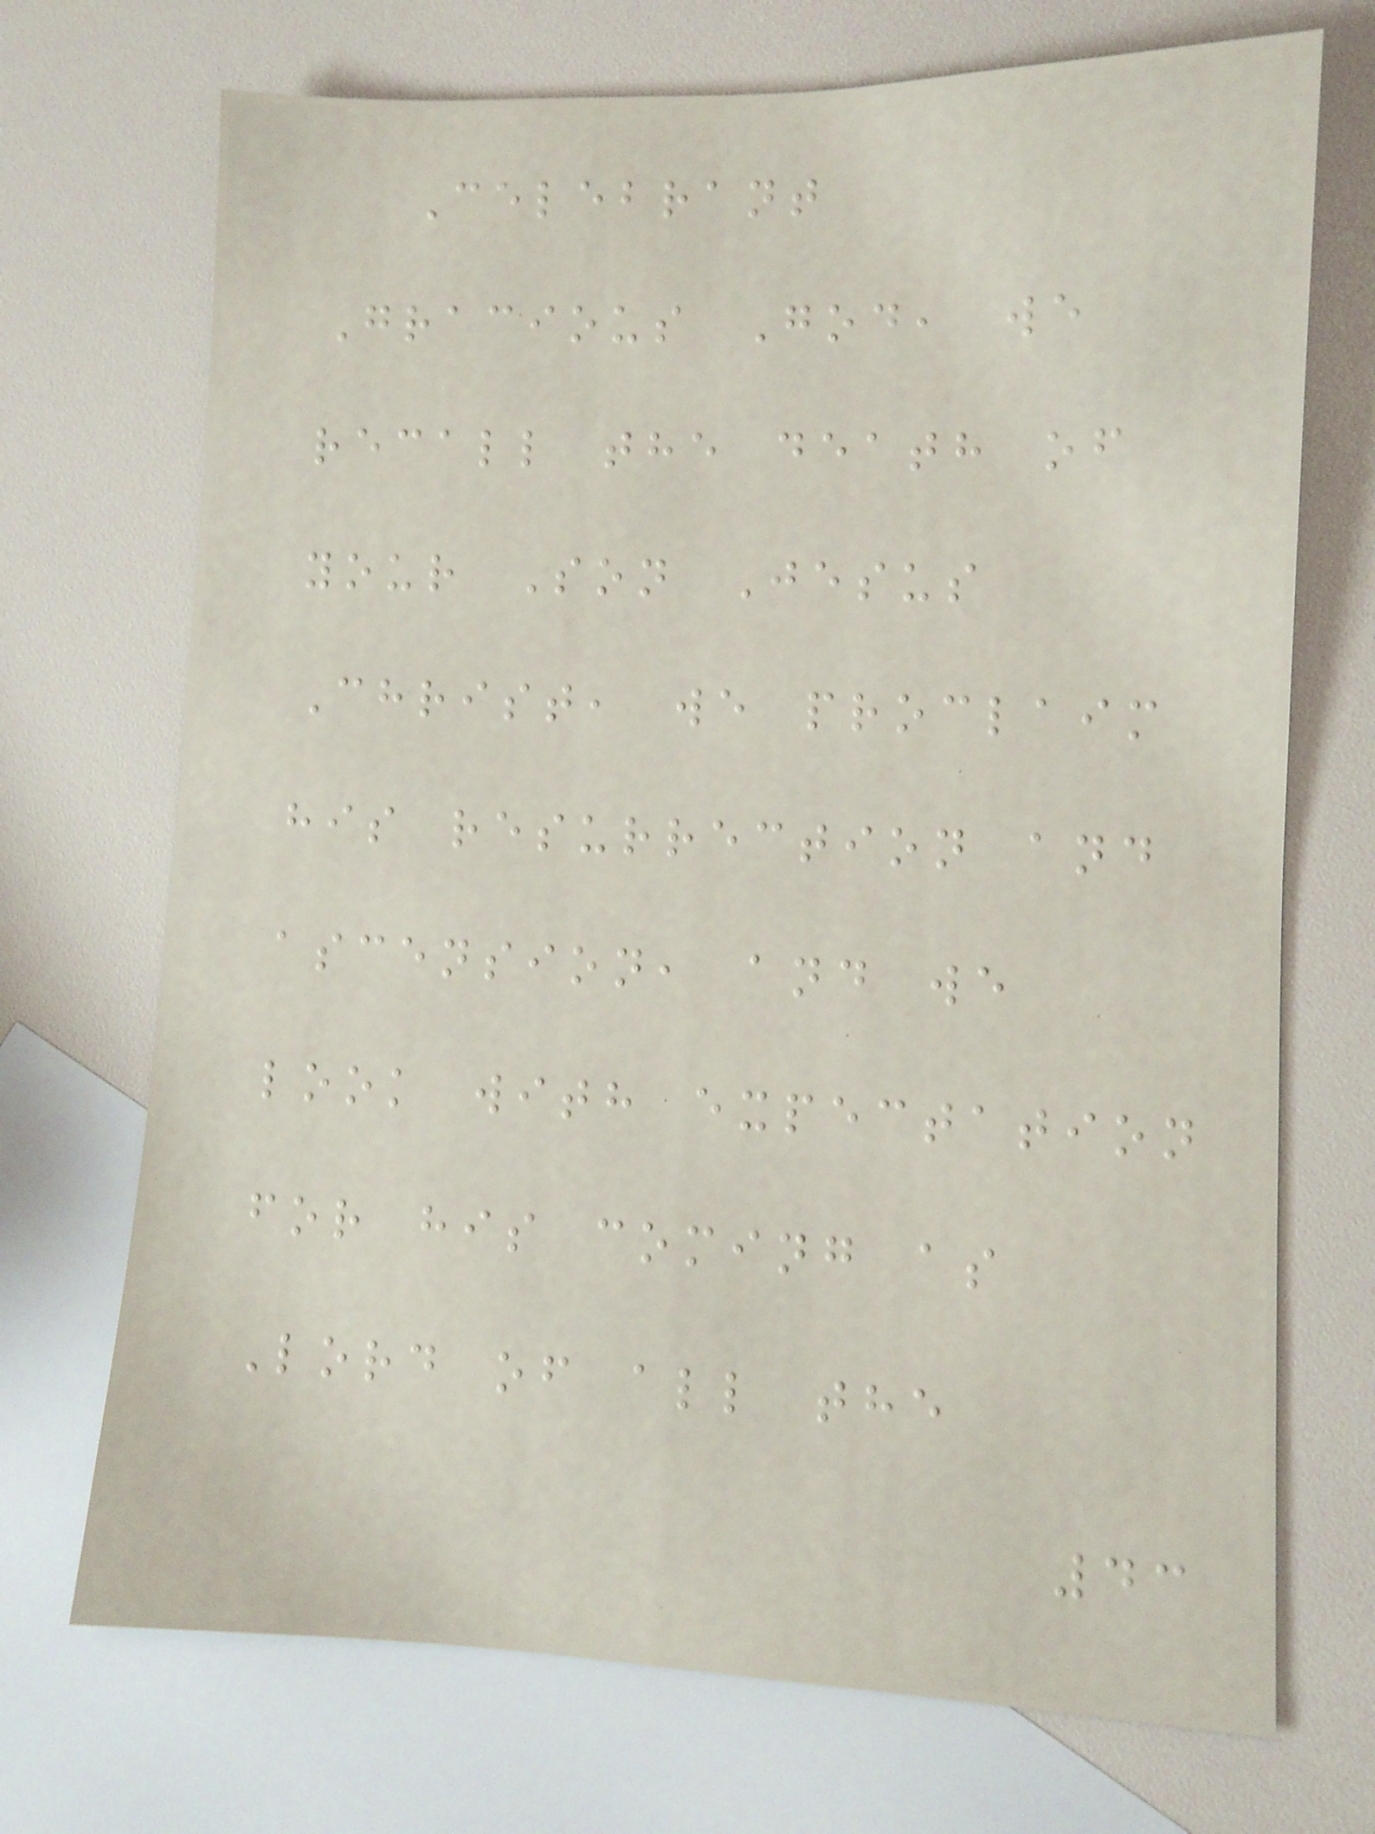Celebrant
Gracious God, we
recall the death of
your Son Jesus
Christ, we proclaim
his resurrection and
ascension, and we
look with expectation
for his coming as
Lord of all the
43
